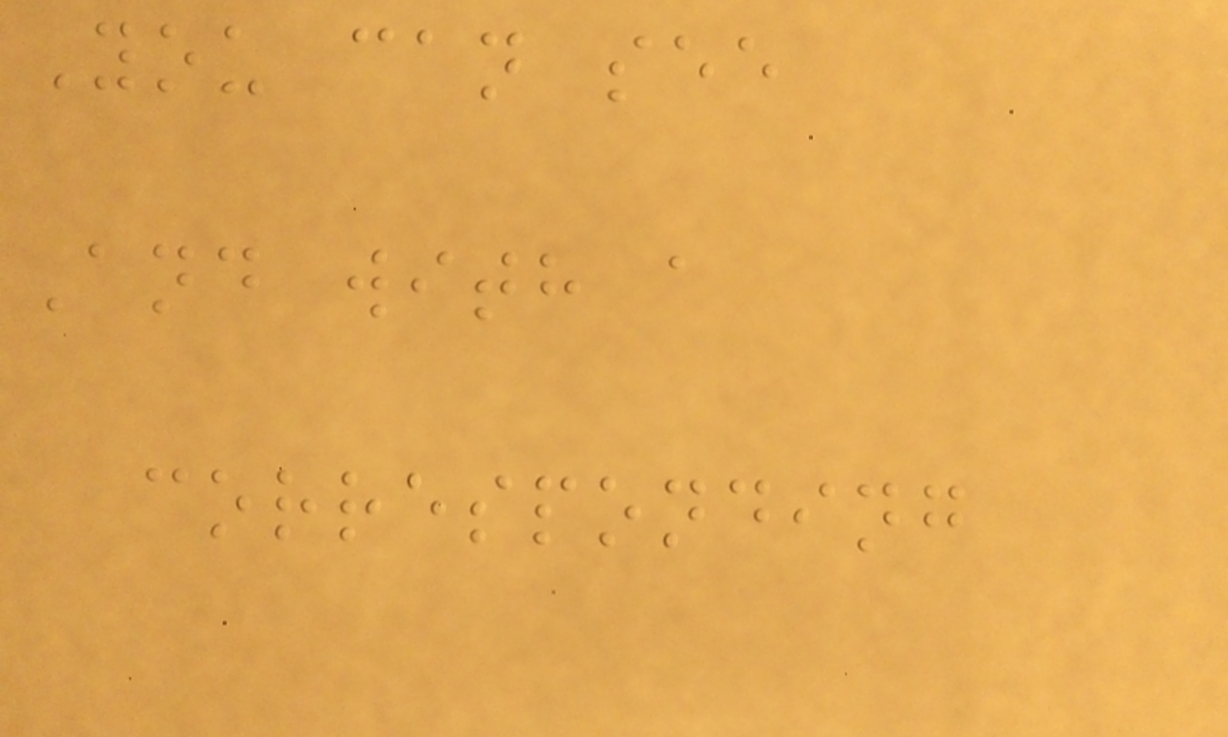You can see
And with a
corresponding
